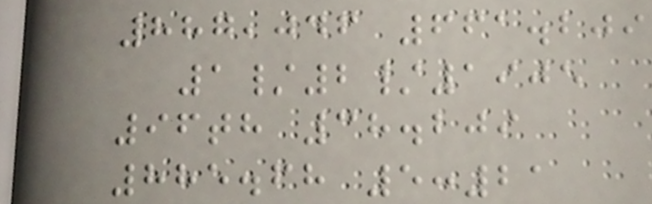887,046 661.209
1/2/1905
96th 38.209
885.68 5:21
